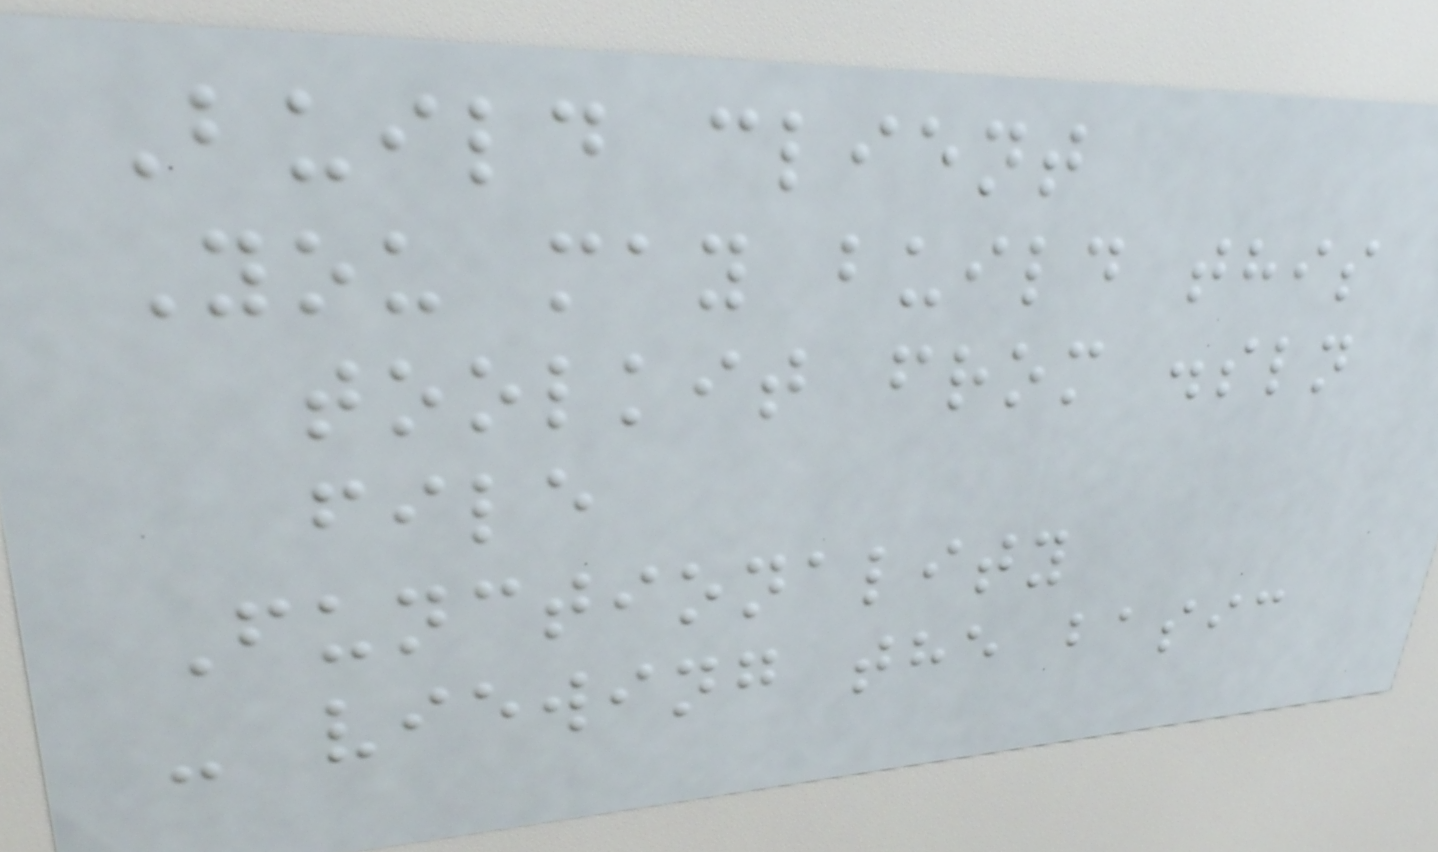Build client
You may build this
toolkit from .sln
file
Functionality
- viewing the basic
